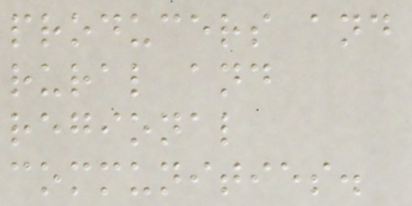producers and
rural and
regional
communities.
